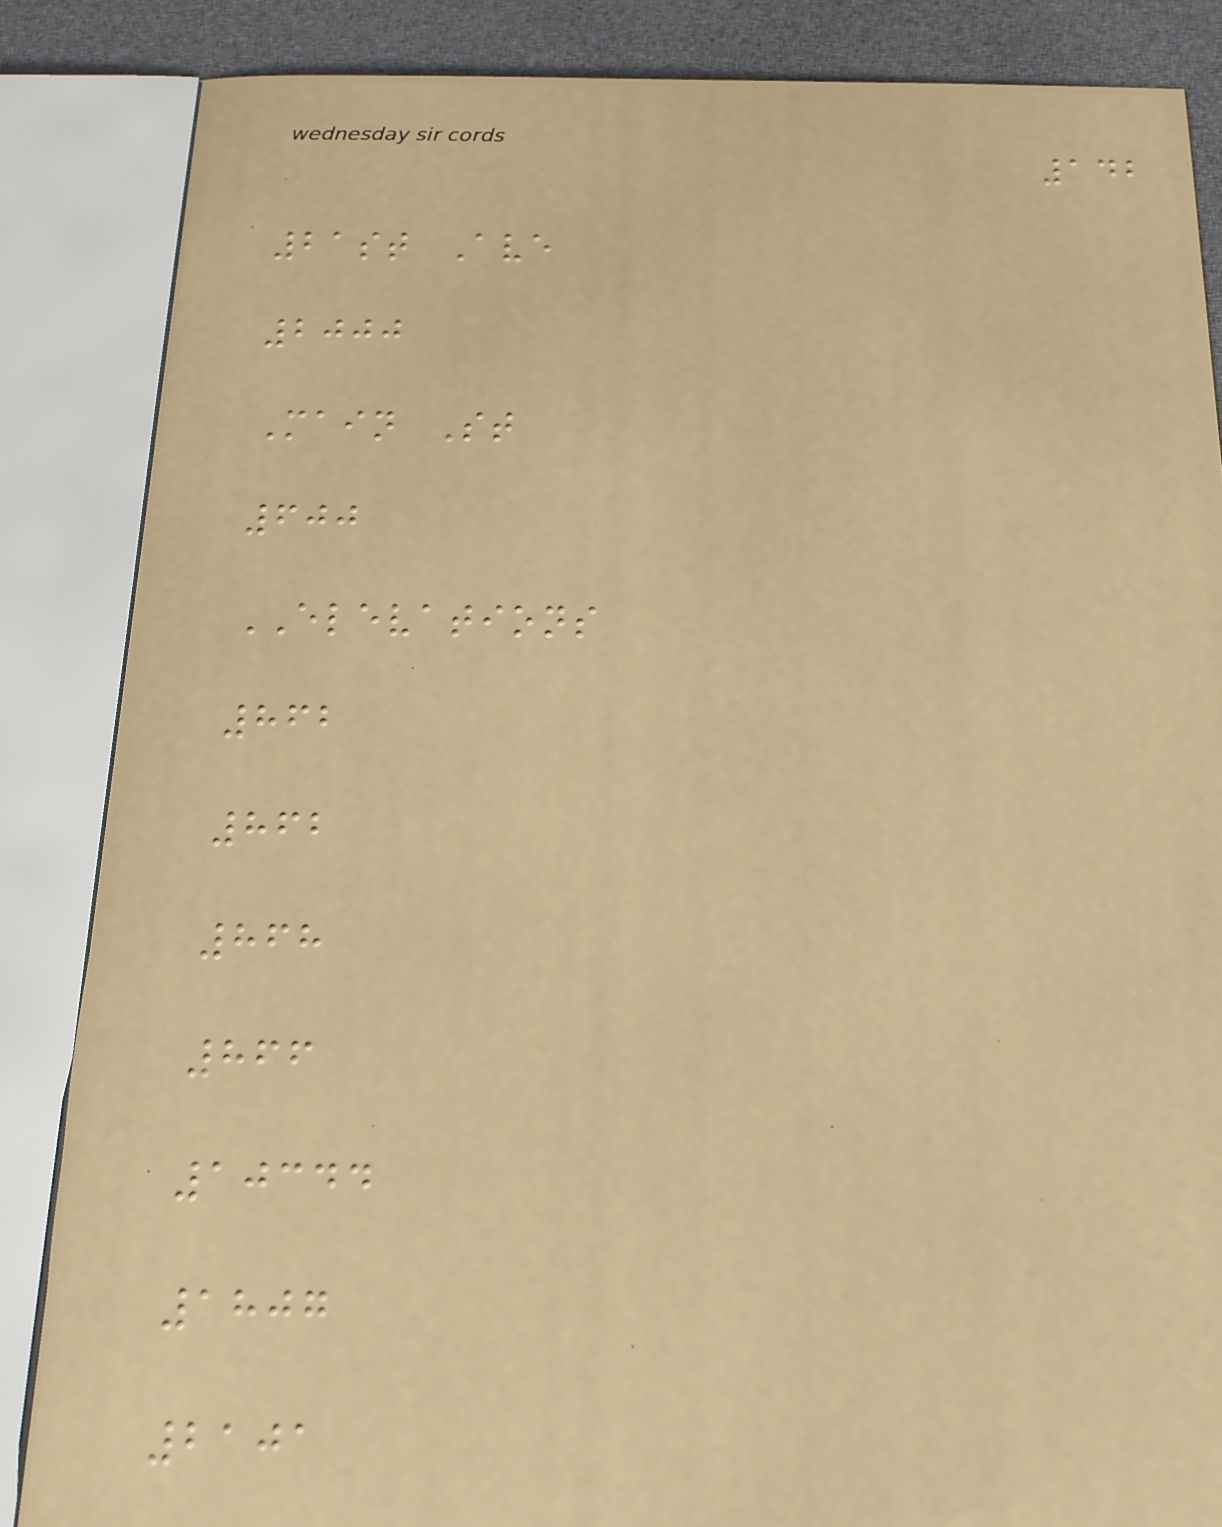142
21st Ave
2000
Main St
600
ELEVATIONS
862
862
868
866
10344
1807
2101
